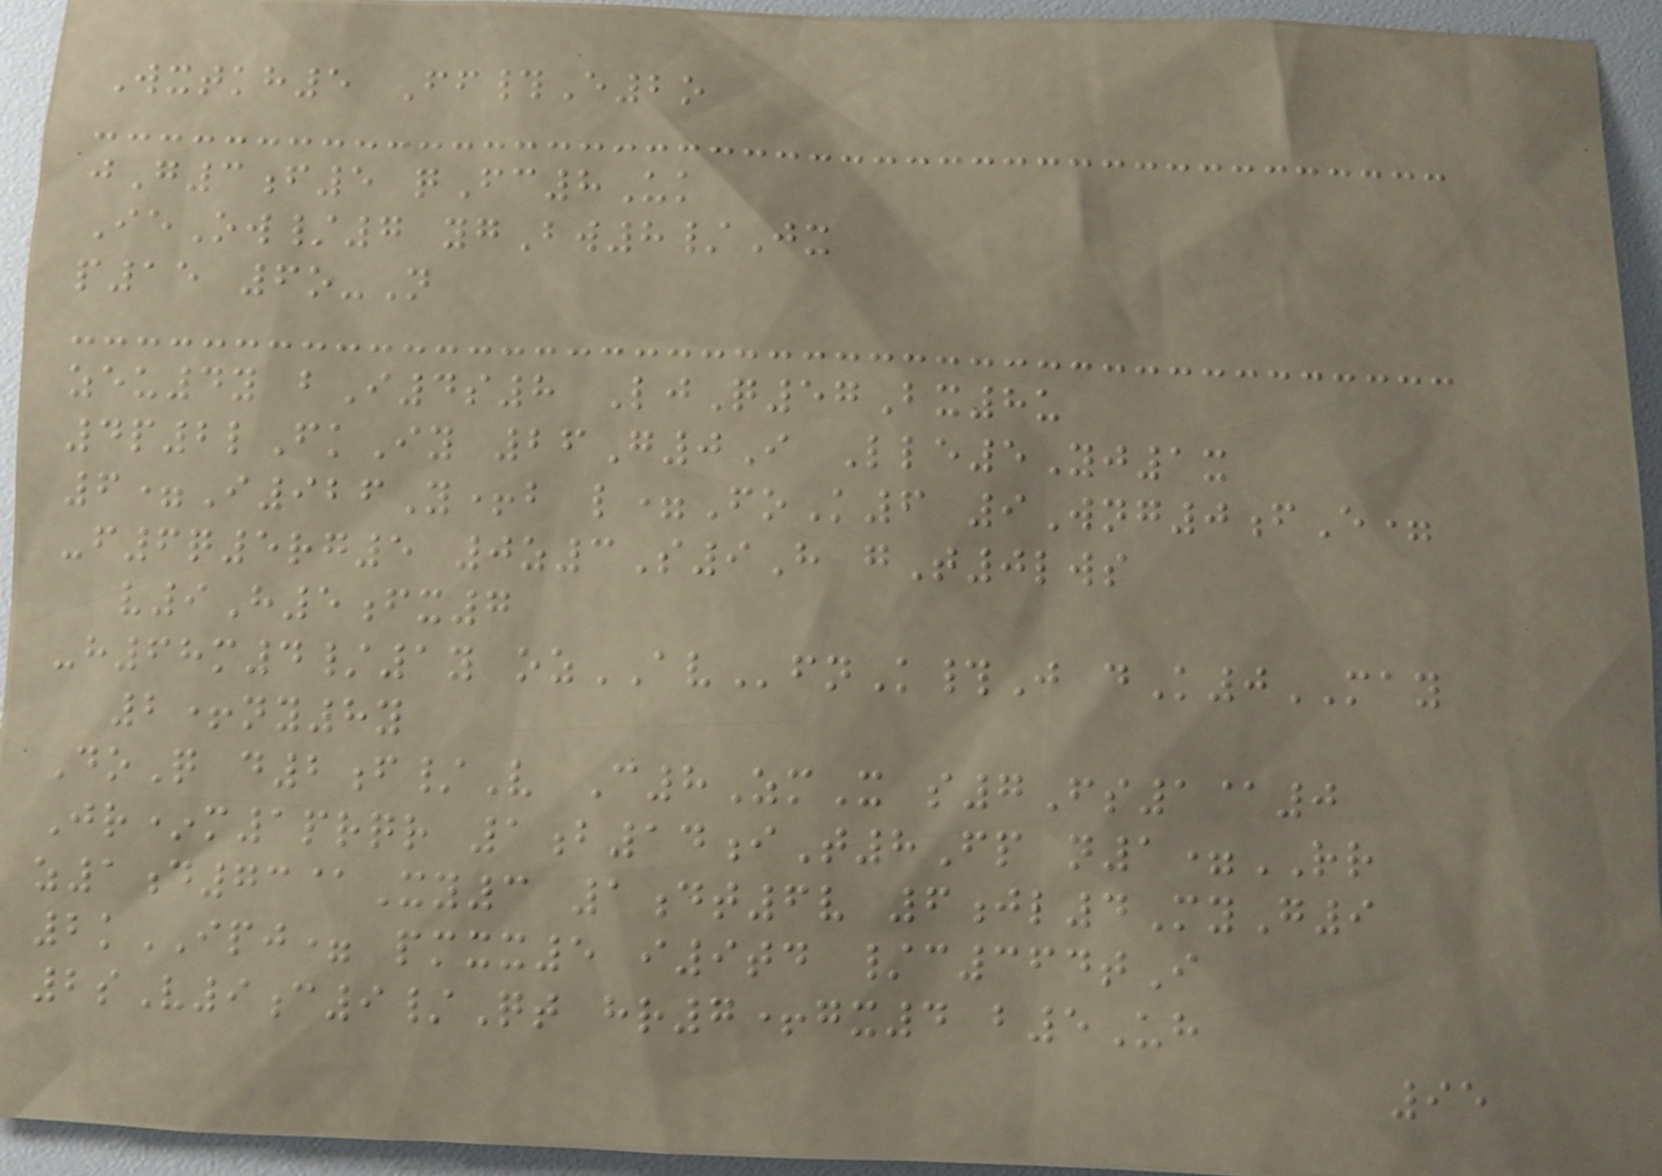Wxtkh5 Ff#E2o
jG3f5 qFc8Uk
IeOw/7 ygBw8/Jx
p15 6o-N
zeu4y bI4s8 LjQ57Bx8u
4p2lFkIy 26G0I Lle5Yj1x
6=I926Y+b l=FoK6 9Wng0fE=
-f6q5rg5 0z3S9H gT0lws
v9H5fx7
-h68m4/1y ozAVfnK#J dK0MAY
2+ny8y
DoQ d2f/V C8ZmX s7Fs1@0
Jr*m1prqr 1b14iT8Fp n1=RR
z1d73@Xy3 1dt6v 6jl4MyG9
2kIPJ= pmxx5 i9td /c364tI
2sV9c9/Qt hr7+gx4 b5Uh
95
